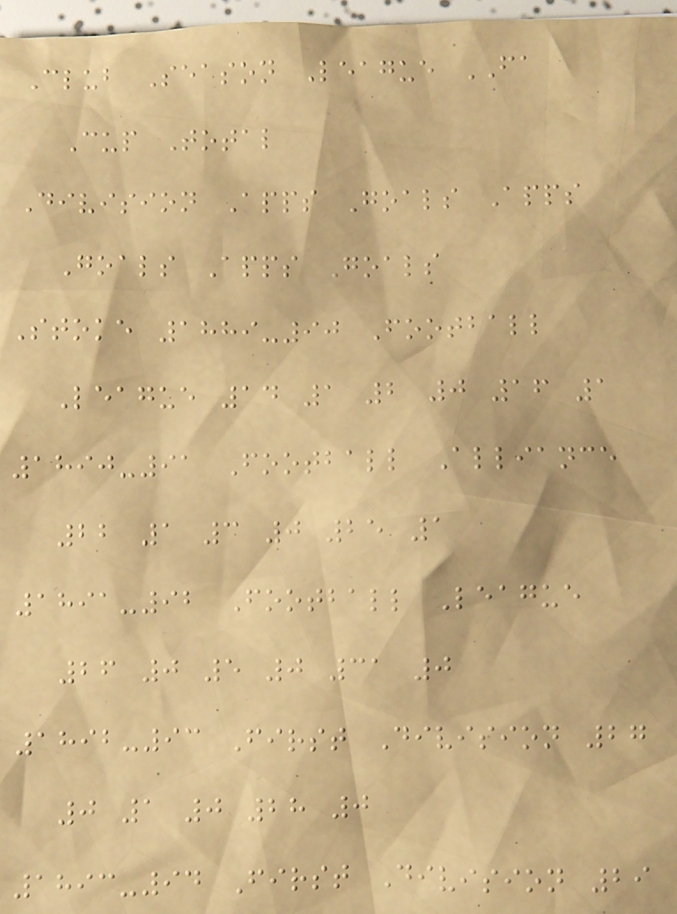Club Season League FA
Cup Total
Division Apps Goals Apps
Goals Apps Goals
Stoke 1889-90 Football
League 14 1 2 0 16 1
1890-91 Football Alliance
22 1 3 0 25 1
1891-92 Football League
26 0 5 0 31 0
1892-93 First Division 27
0 1 0 28 0
1893-94 First Division 29
